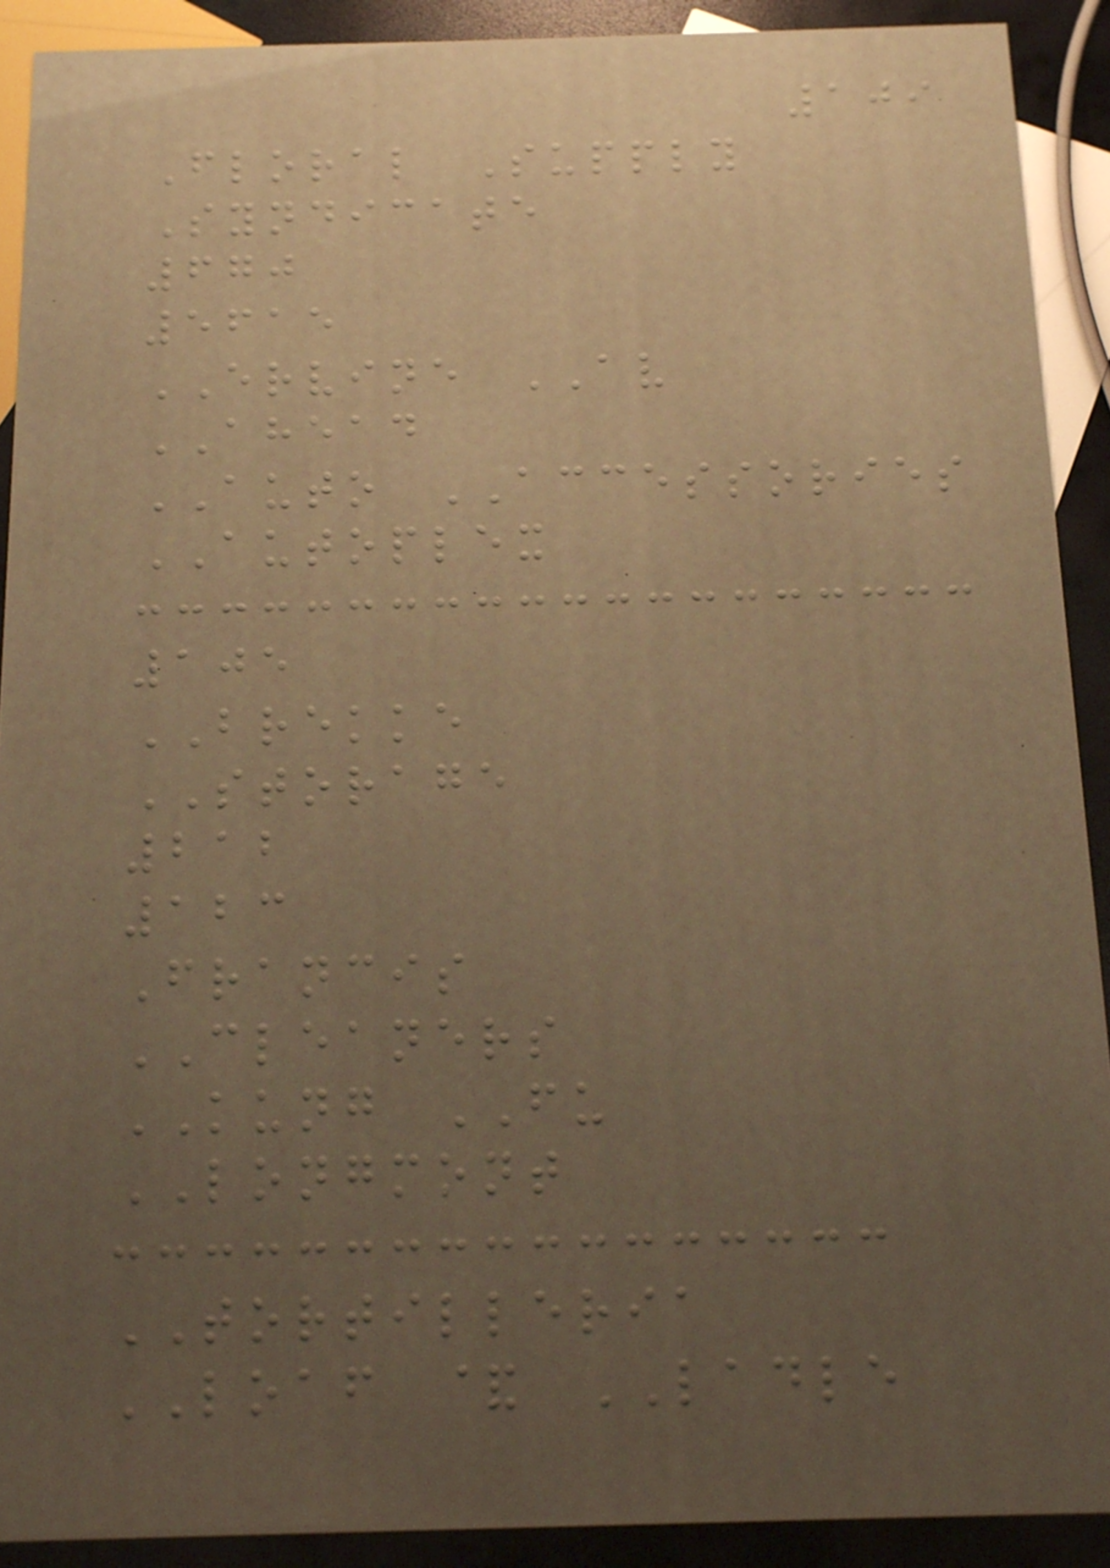109
Floral Supply
Syndicate
670
5615
ERVINE AV
AHEAD
AUTO ACCESSORIES
AUTOPLEX
105
BREKKE
STORAGE
212
123
Francis
CLEANERS
KUNG FU
LONGMONT
TORTILLERIA
LOAF & LADLE
